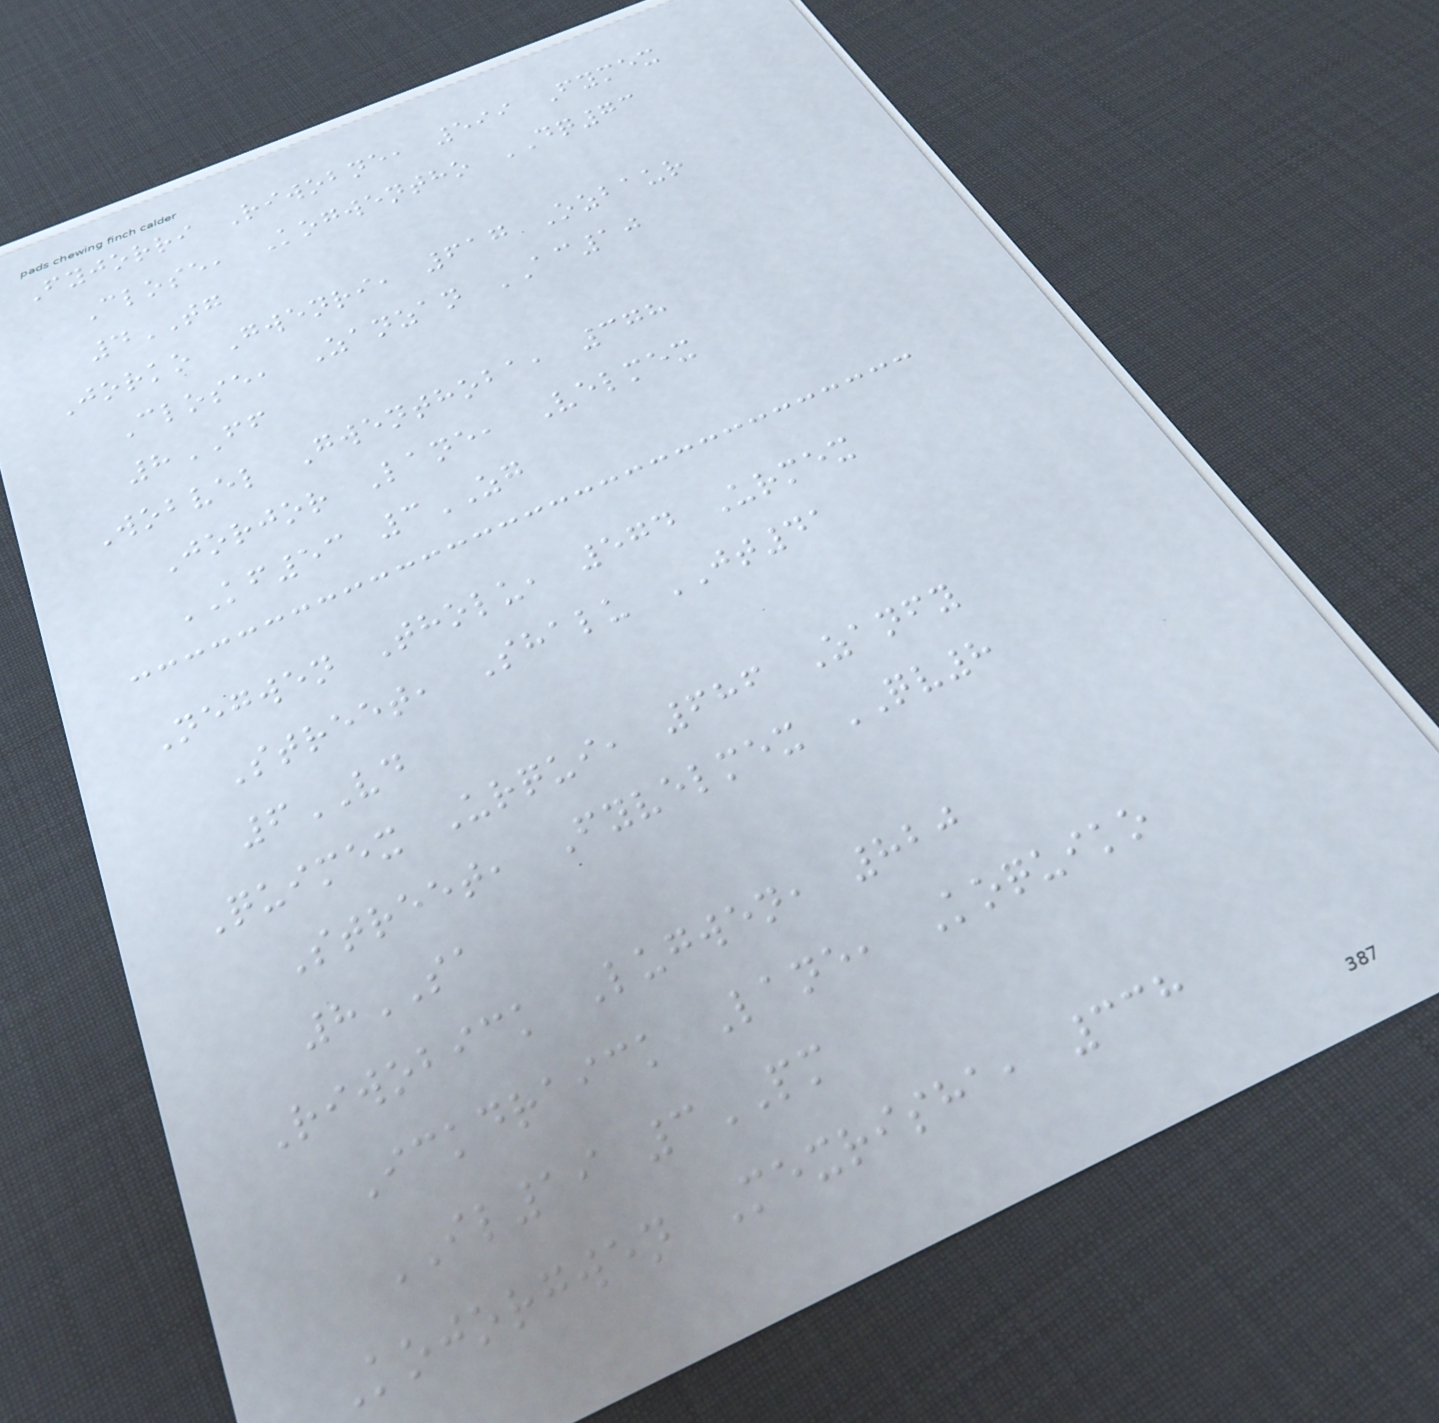Fyjorri Riwobne, 599 Fymex
Close, Kogwentho DQ73
4TG
Jorko Gwenri, 617 Ozbaur
Close, Zanzan AC10
8FF
Wobvel Gwenthoba, 378
Jorjor Lane, Velmex
KF53 3ZG
Negwen Tholu, 574 Urmex
Street, Shalu JT41
6VD
Quimex Urqui, 686 Zanfy
Street, Fyvelmex QV8
8SA
Riwobick Lugwen, 820
Ickdraick Lane, Koquiko
IL19 3PM
Kojorgwen Mexrisha, 338
